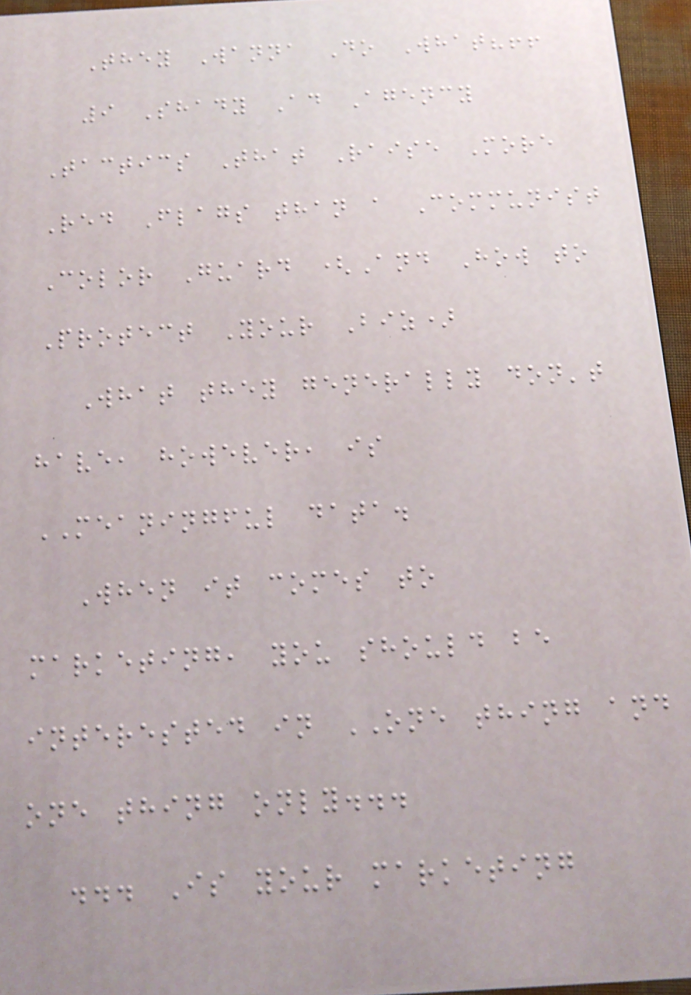They Wanna Do What?!!
9 Shady Ad Agency
Tactics That Raise More
Red Flags than a Communist
Color Guard (And How to
Protect Your Biz)
What they generally don't
have, however, is
MEANINGFUL data.
When it comes to
marketing, you should be
interested in ONE thing and
one thing only...
... Is your marketing
